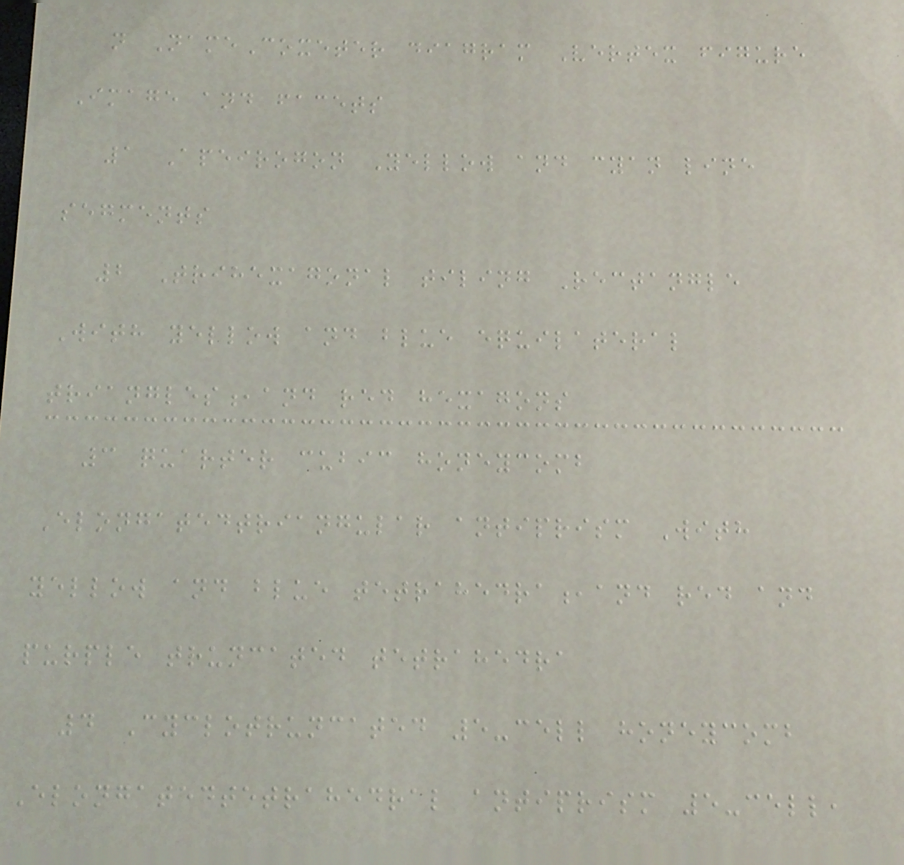n NameCoxeter diagram Vertex figure
Image and facets
1 Apeirogon Yellow and cyan line
segments
2 Trihexagonal tiling Rectangle
With yellow and blue equilateral
triangles,and red hexagons
3 quarter cubic honeycomb
Elongatedtriangular antiprism With
yellow and blue tetrahedra,and red and
purple truncated tetrahedra
4 Cyclotruncated 5-cell honeycomb
Elongatedtetrahedral antiprism 5-cell,
